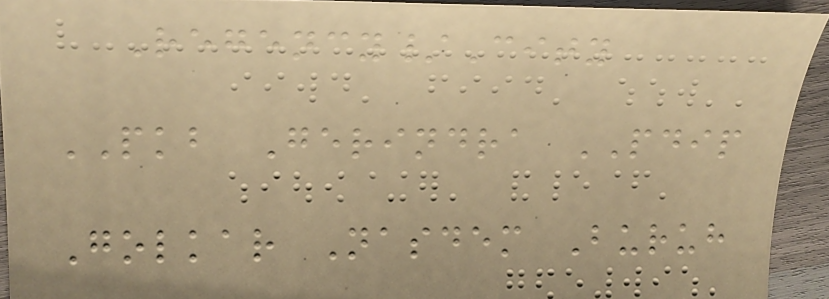Regency/City
PKB Gerindra PDIP
Golkar Nasdem Buruh
